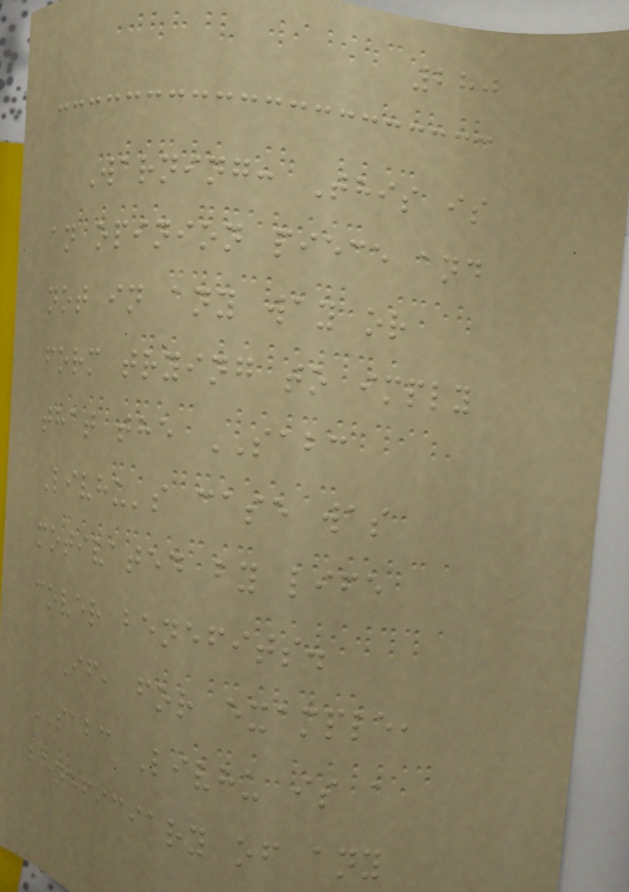280
Warning: This is
an opinion piece and
not in any way or
form trying to imply
that the SABC
Livhu's case was
motivated by life
cover benefits.
If, for example,
SABC Livhu is a
beneficiary of any
